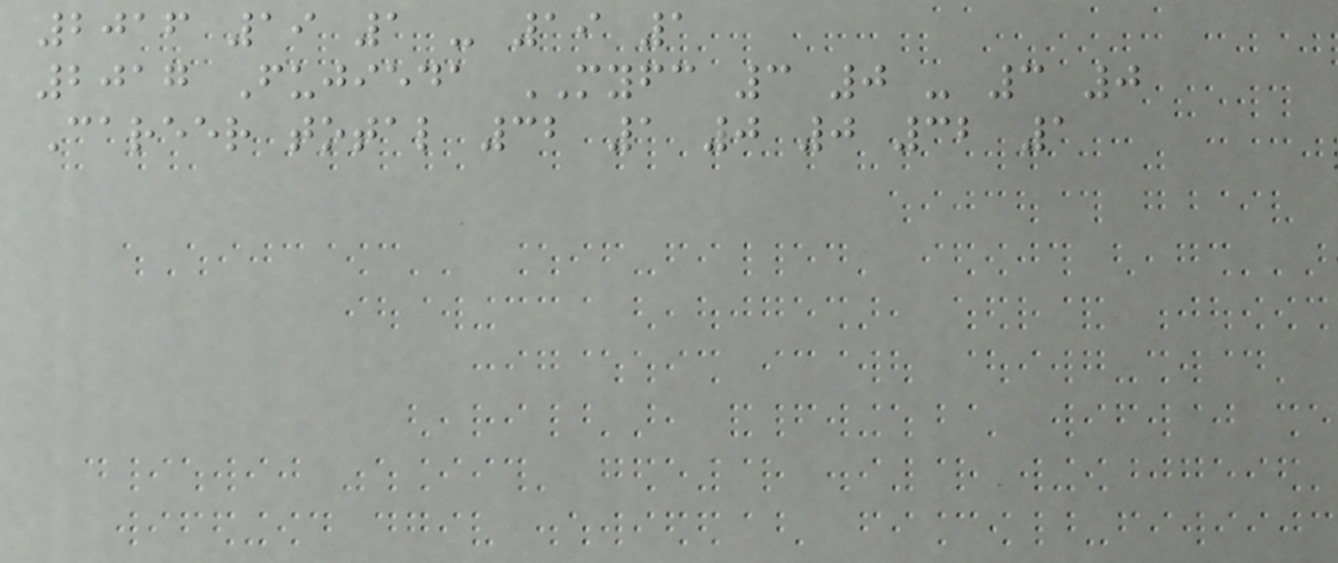2016 19 1 - 19 1
2017 Fujieda MYFC 3 0 - 3 0
Career total 32 1 0 0 32 1
